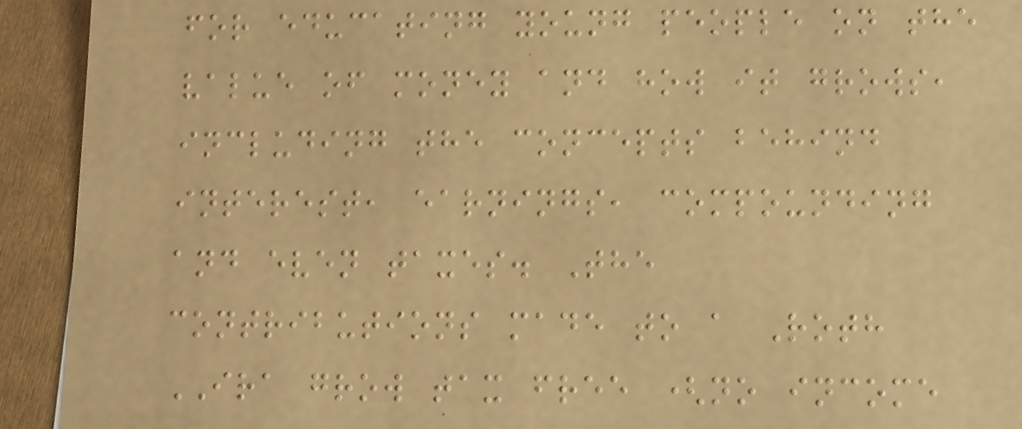for educating young people on the
value of money and how it grows,
including the concepts behind
interest, earnings, compounding
and even taxes. The
contributions made to a Roth
IRA grow tax free (no income
